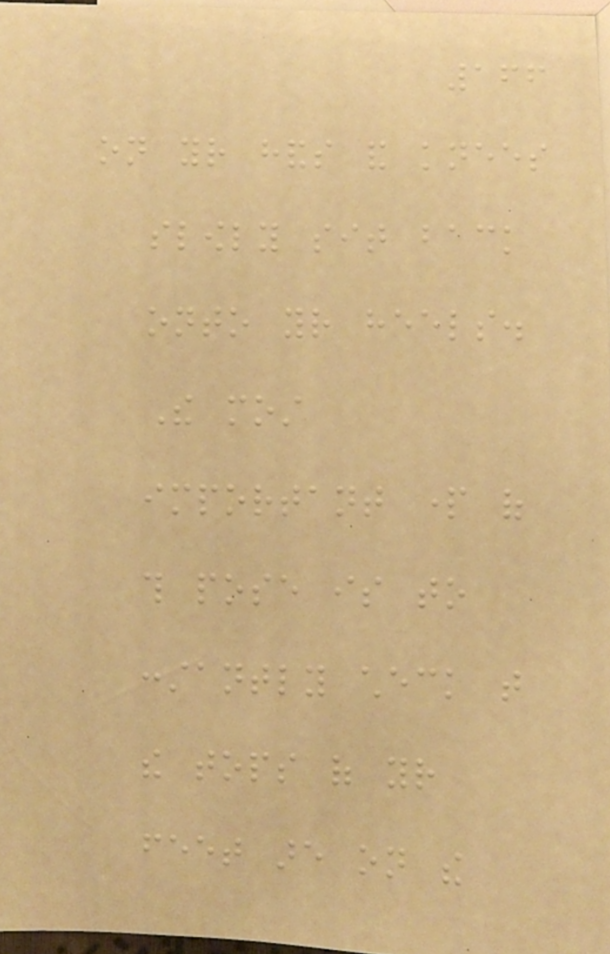166
on your hands and knees
slowly sit back
onto your heels.
The most
important part of
this pose is to
constantly check that
the tops of your
feet are on the
